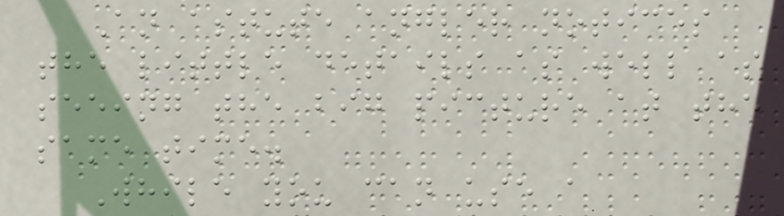An astute angler notices
the little details as well as
seeing the big picture at the
same time.
While you can use a
